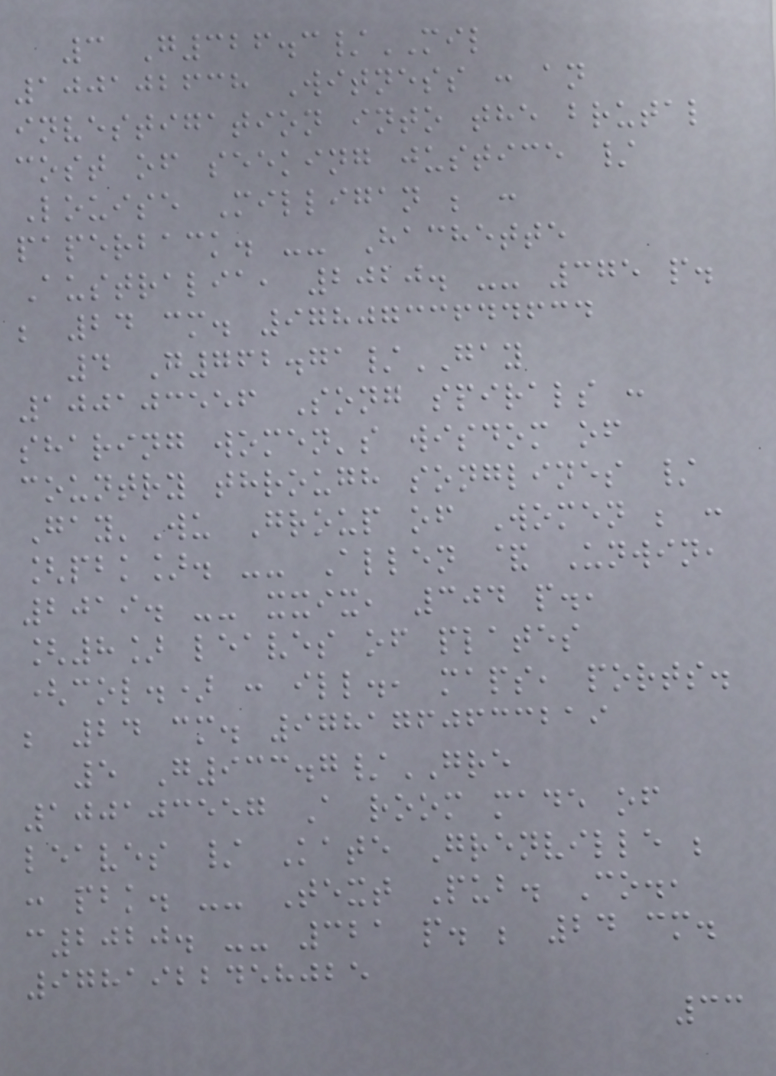3 G326.3/MIL
100102638 Witness : an
investigation into the brutal
cost of seeking justice /
Louise Milligan ; :
paperback. -- Hachette
Australia, 2020. -- 375 p.
; 24 cm. 9780733644634
4 G762.71/GAY
100103556 Song spirals :
sharing women's wisdom of
country through songlines /
Gay'Wu Group of Women ; :
[pbk]. -- Allen & Unwin,
2019. -- xxix, 304 p.,
[8] leaves of plates
(col.) : ill., maps, ports.
; 24 cm. 9781760633219
5 G933.7/GRE
100103557 A room made of
leaves / Kate Grenville ;
: pbk. -- Text Pub. Co.,
c2020. -- 321 p. ; 24 cm.
9781922458025
33
